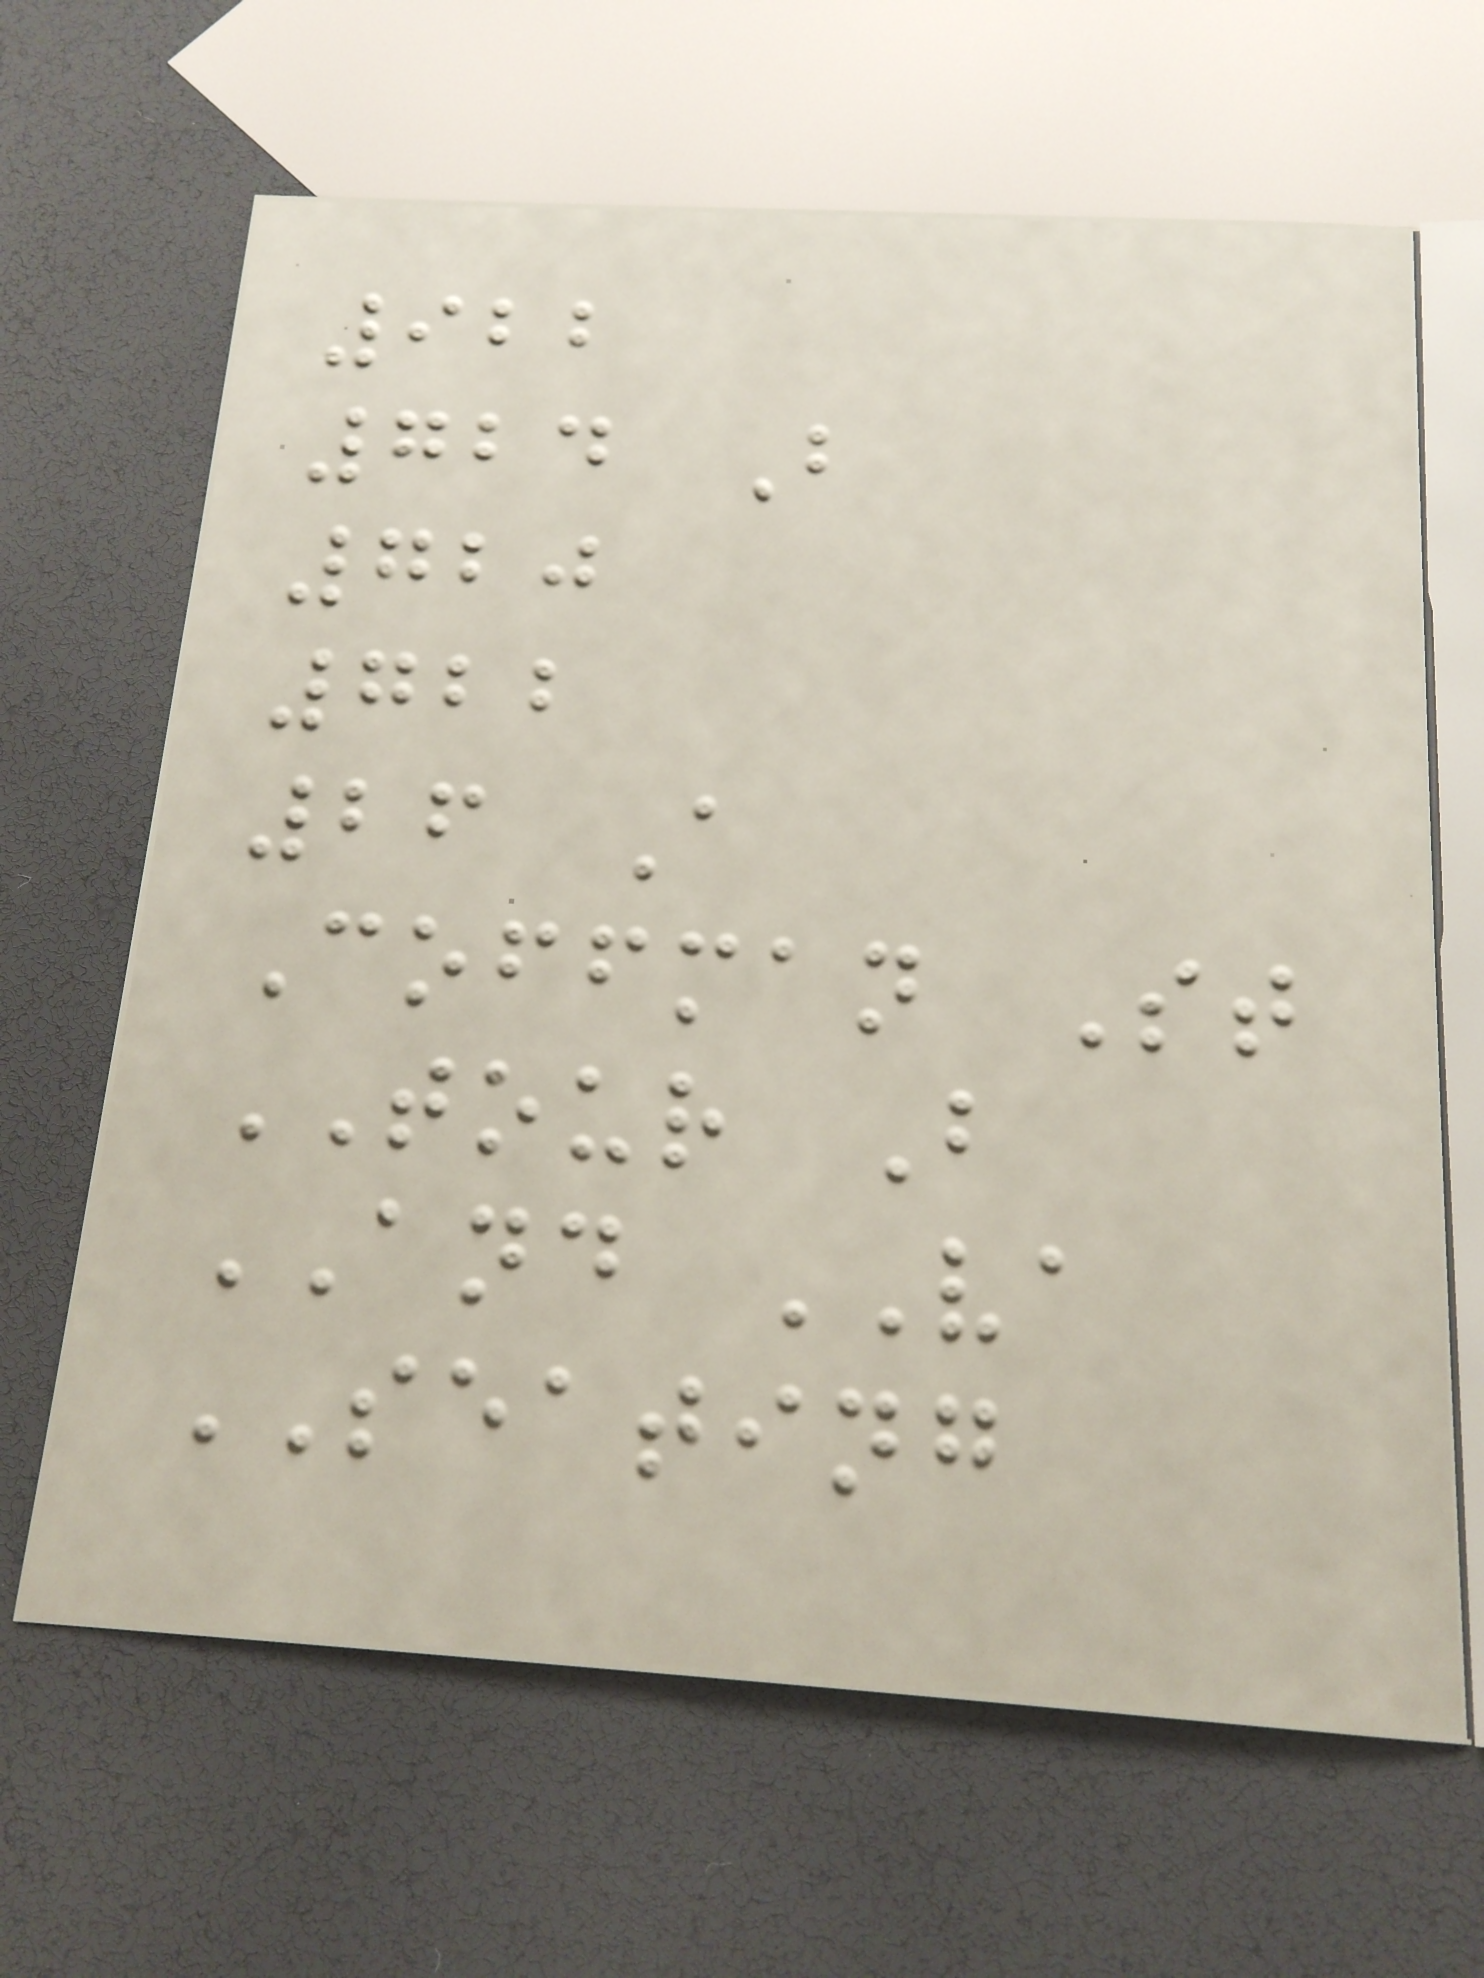922
724 B
720
722
26 A
Coffman St
TOUR B
AND VA
SEATING
